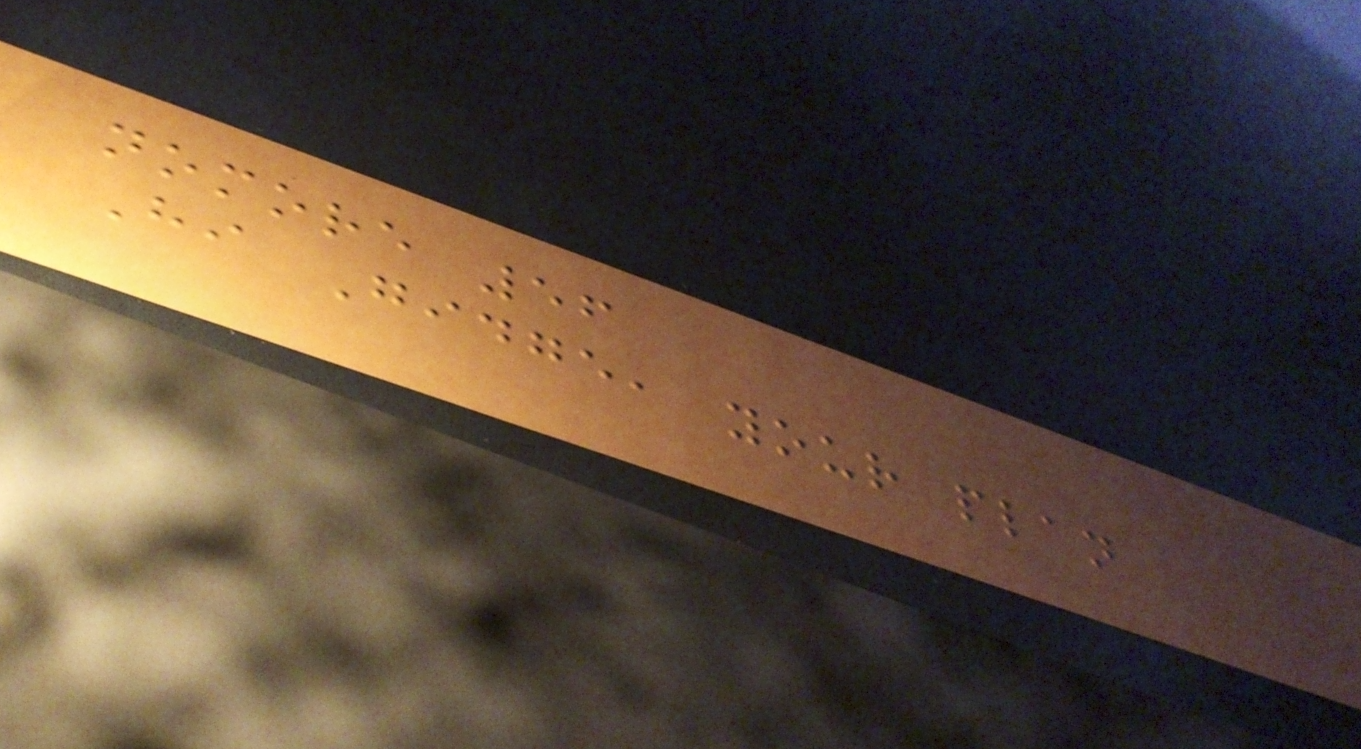nomore 56
Hi Gidge, your plan
